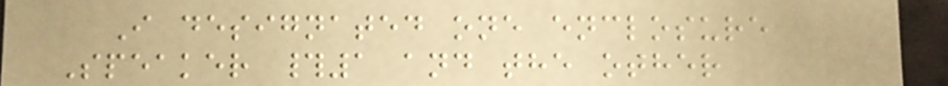I designated one enclosure
Speaker #1 and the other
